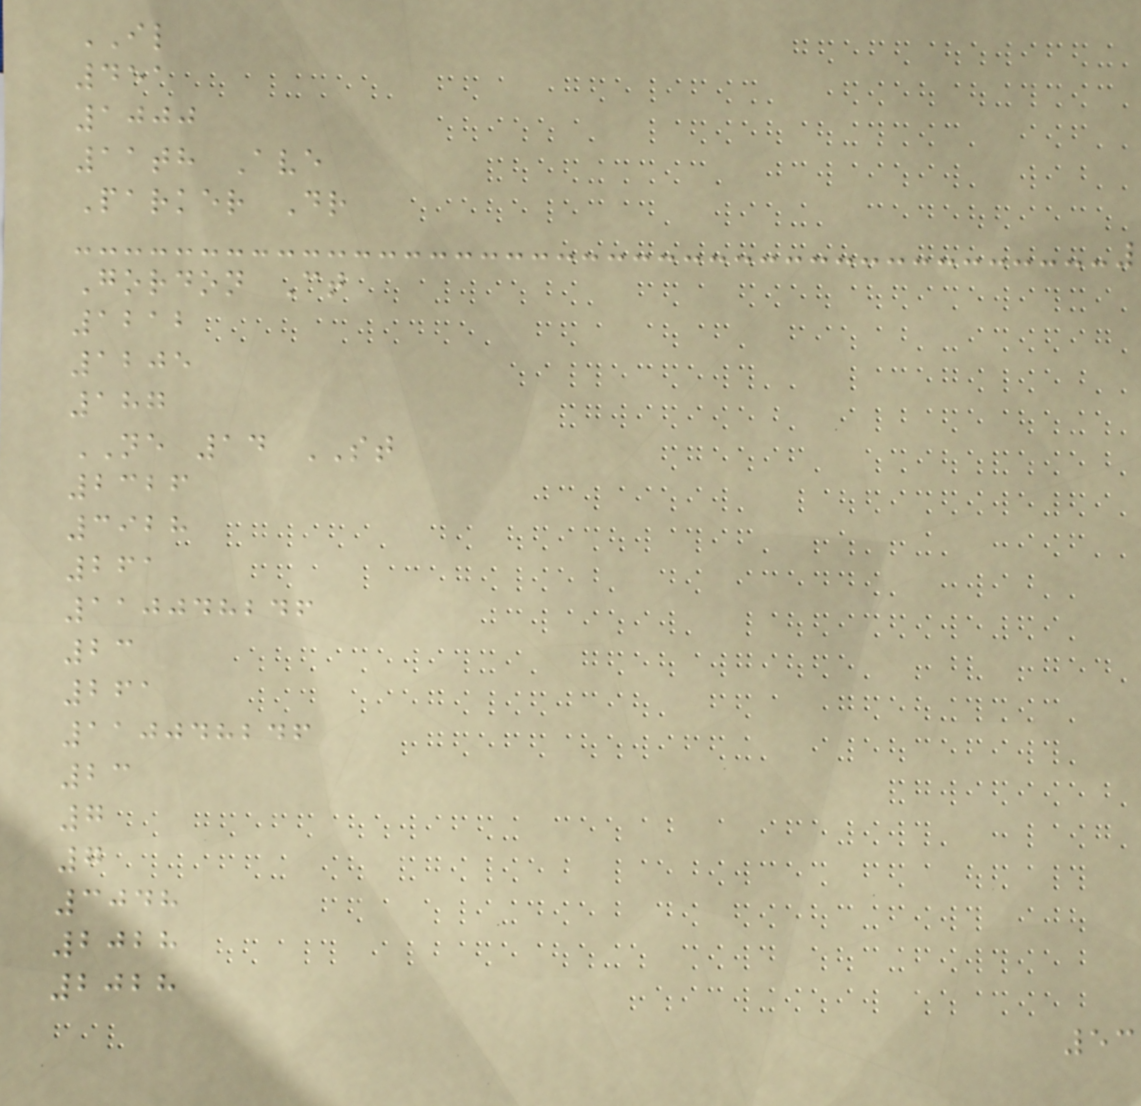IL
451
1000
11th Ave
Parker Dr
Gordon Ct
1212
1205
187
NE 14 ST
2326
3928
261
110048246
23
261
110048246
23
7
7
3048
2028
2028
53
